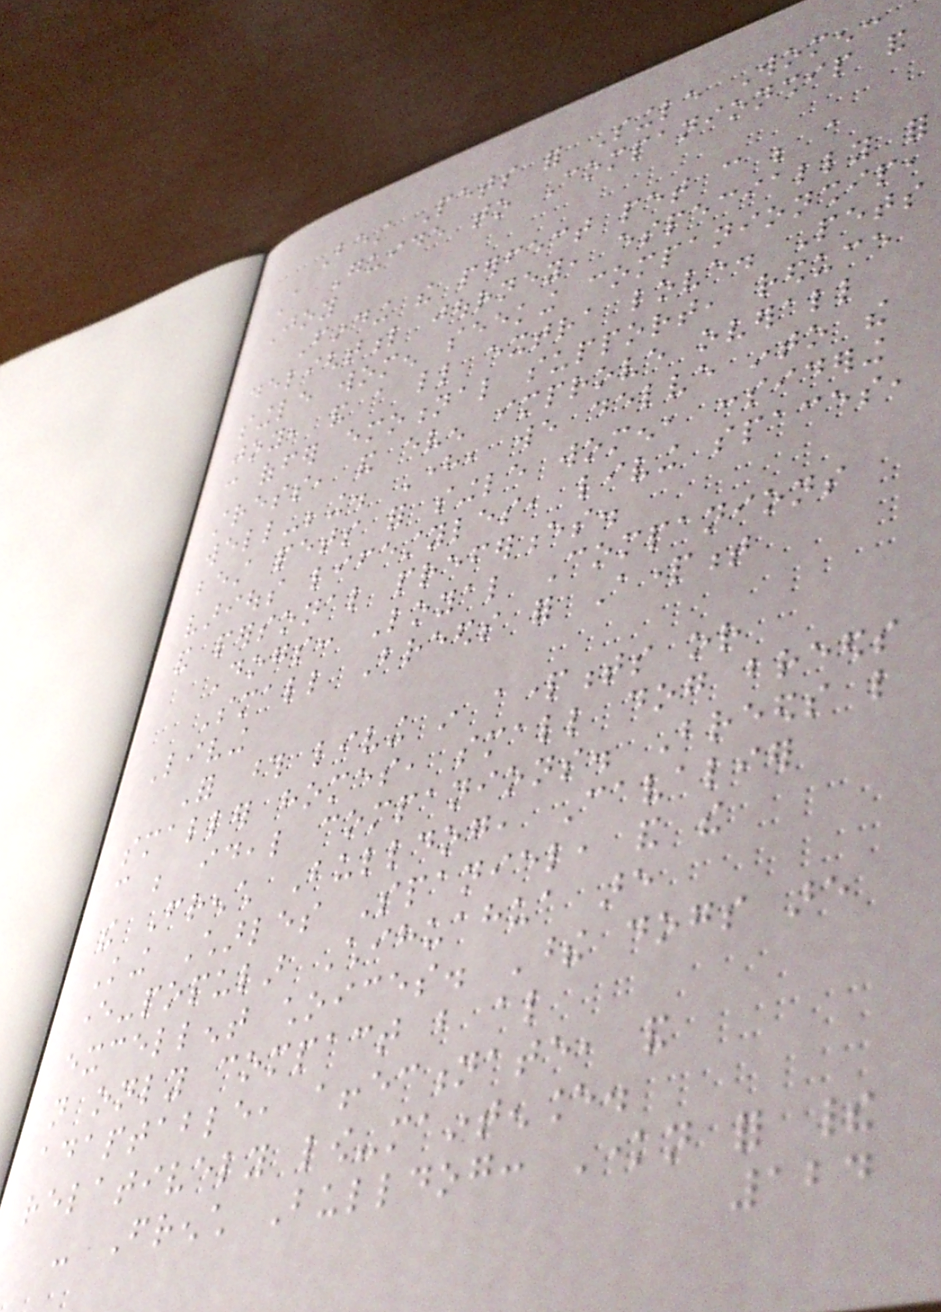Best Pets for Single Women:
A Guide to Companionship and
Joy
Finding the perfect pet can be a
delightful journey, especially for
single women seeking companionship,
joy, and a little extra love. Pets
can offer emotional support, reduce
stress, and even improve overall
well-being. Here, we delve into the
best pets for single women, considering
various lifestyles, living spaces,
and personal preferences.
Dogs: Loyal Companions
Small Breeds for Apartment
Living
For those living in apartments or
smaller homes, small dog breeds
can be ideal companions. Breeds like
the French Bulldog, Cavalier
King Charles Spaniel, and the
ever-popular Chihuahua are
excellent choices. These dogs are
not only compact but also
adaptable, affectionate, and
relatively low-maintenance.
- French Bulldog: Known for their
124
